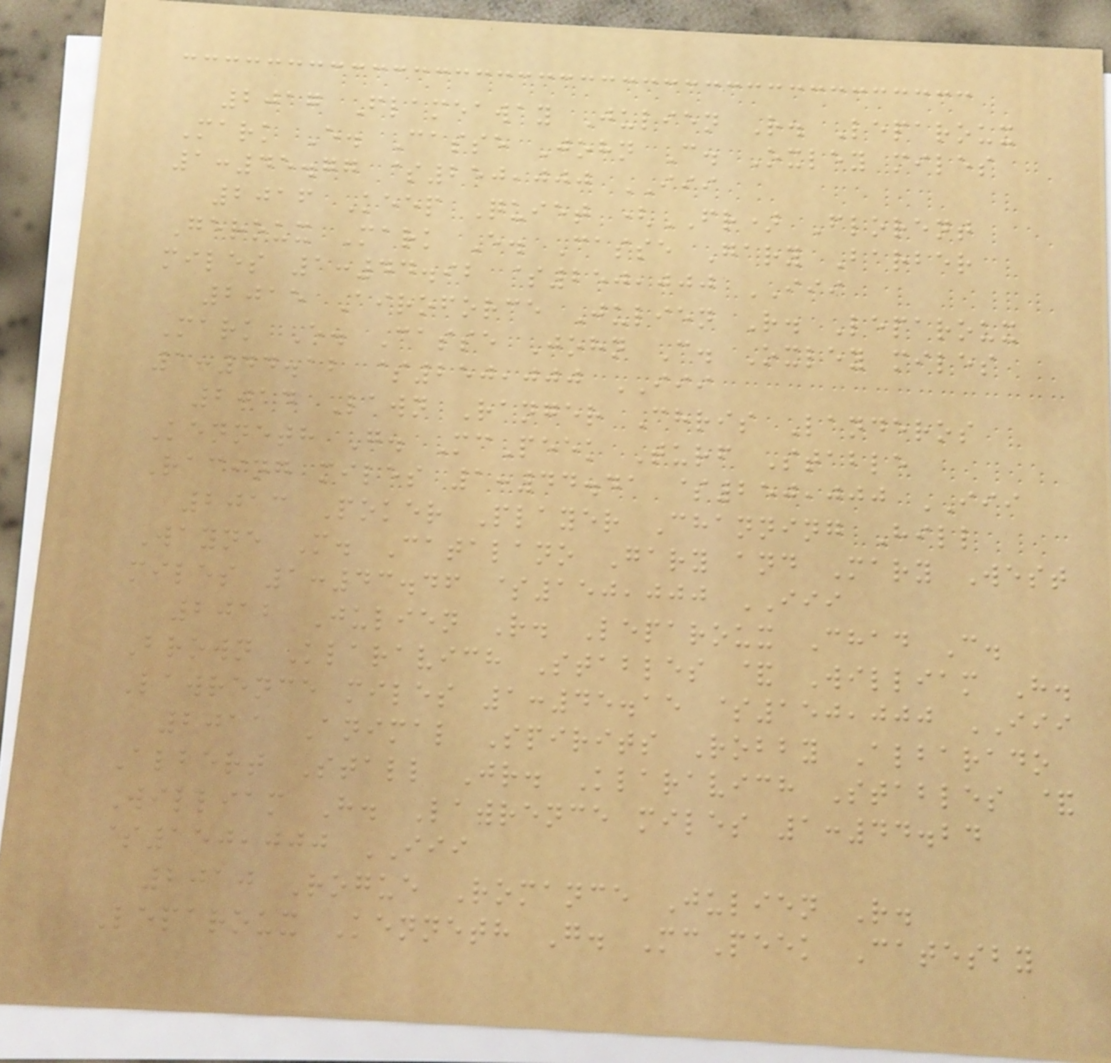2017 Flameaway Julien R. Leparoux
Mark E. Casse John C. Oxley miles
1:45.77 $250,000 III
2016 Keep Quiet (FR) Florent
Geroux Mark E. Casse Gary Barber
miles 1:44.92 $250,000 III
2015 Airoforce Julien R. Leparoux
Mark E. Casse John C. Oxley miles
1:44.12 $250,000 III
2014 Lawn Ranger Chris Landeros
Kenneth G. McPeek Turf Stable
Racing miles 1:44.41 $250,000 III
2013 Poker Player Channing Hill
Wayne M. Catalano Gary and Mary West
miles 1:43.46 $150,000 III
2012 Julien R. Leparoux Chad C.
Brown Klaravich Stables & William H.
Lawrence miles 1:45.15 $150,000 III
2011 Animal Spirits Robby Albarado
Albert Stall Jr. Klaravich Stables &
William H. Lawrence miles 1:44.24
$150,000 III
2010 Rogue Romance Julien R.
Leparoux Kenneth G. McPeek Catesby
